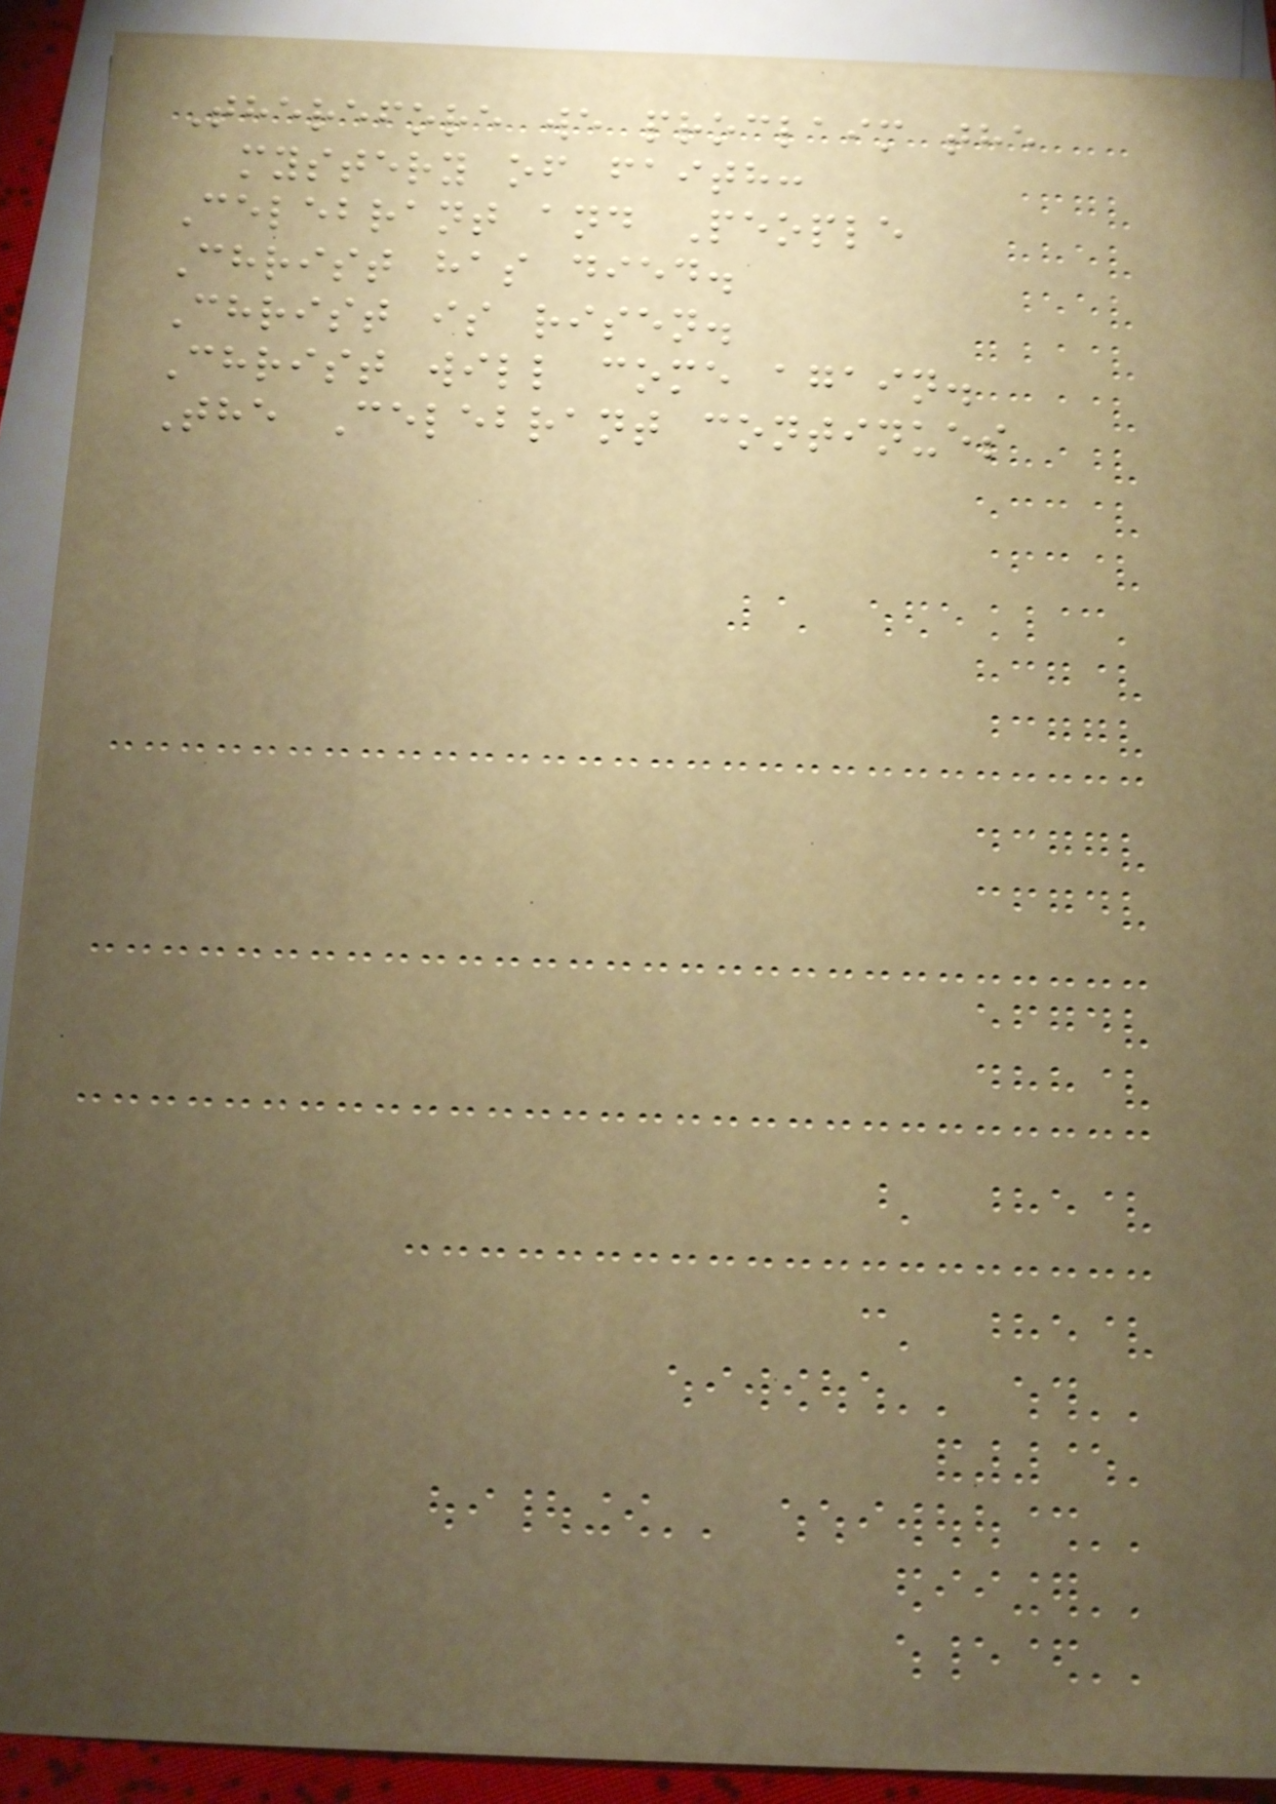Therefore we proclaim the
mystery of faith:
Celebrant and People
Christ has died.
Christ is risen.
Christ will come again.
The Celebrant continues
